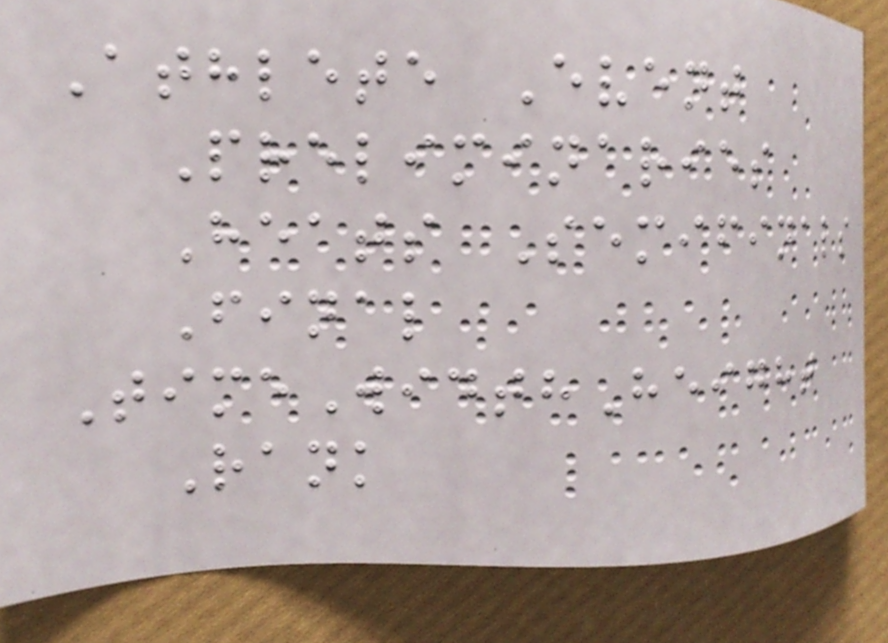Athlete Event
Preliminaries
Heats Semifinals
Final
TimeWidthHeight
Rank
